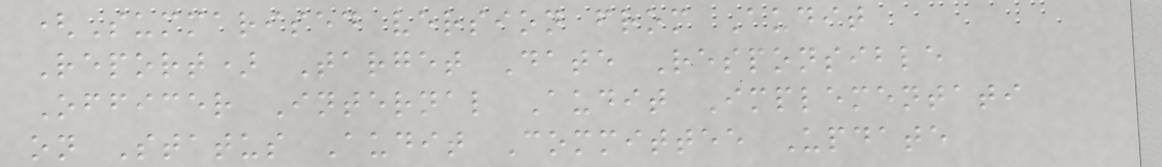(Summarised version from Audit
Report) Target Date Responsible
Officer Internal Audit Implementati
on Status Audit Committee Update
